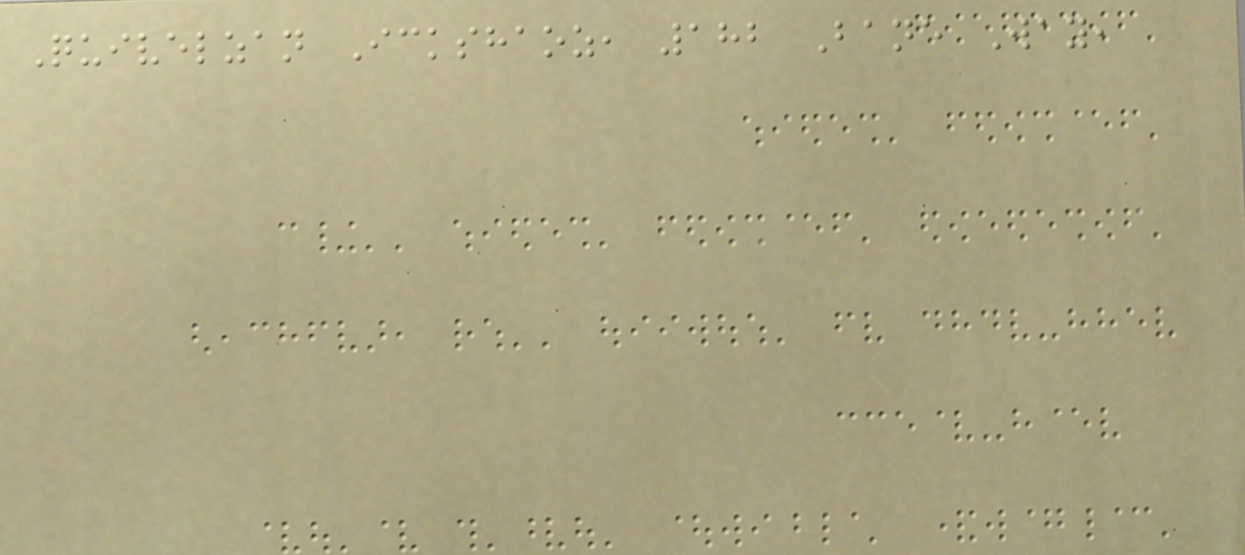Quivelzan Ickshaoz, 182 Bane Way,
